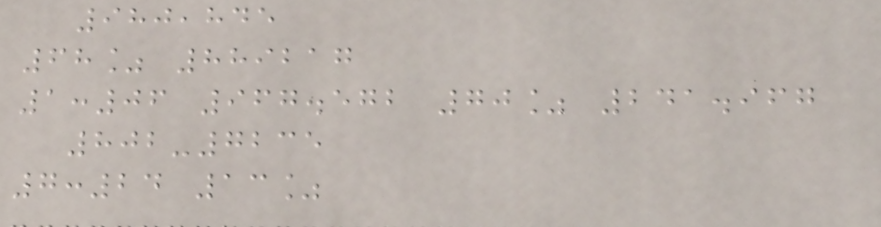980,845
68% 889217
1:06 967.572 70% 241.967
802-7235
7:24 13%
